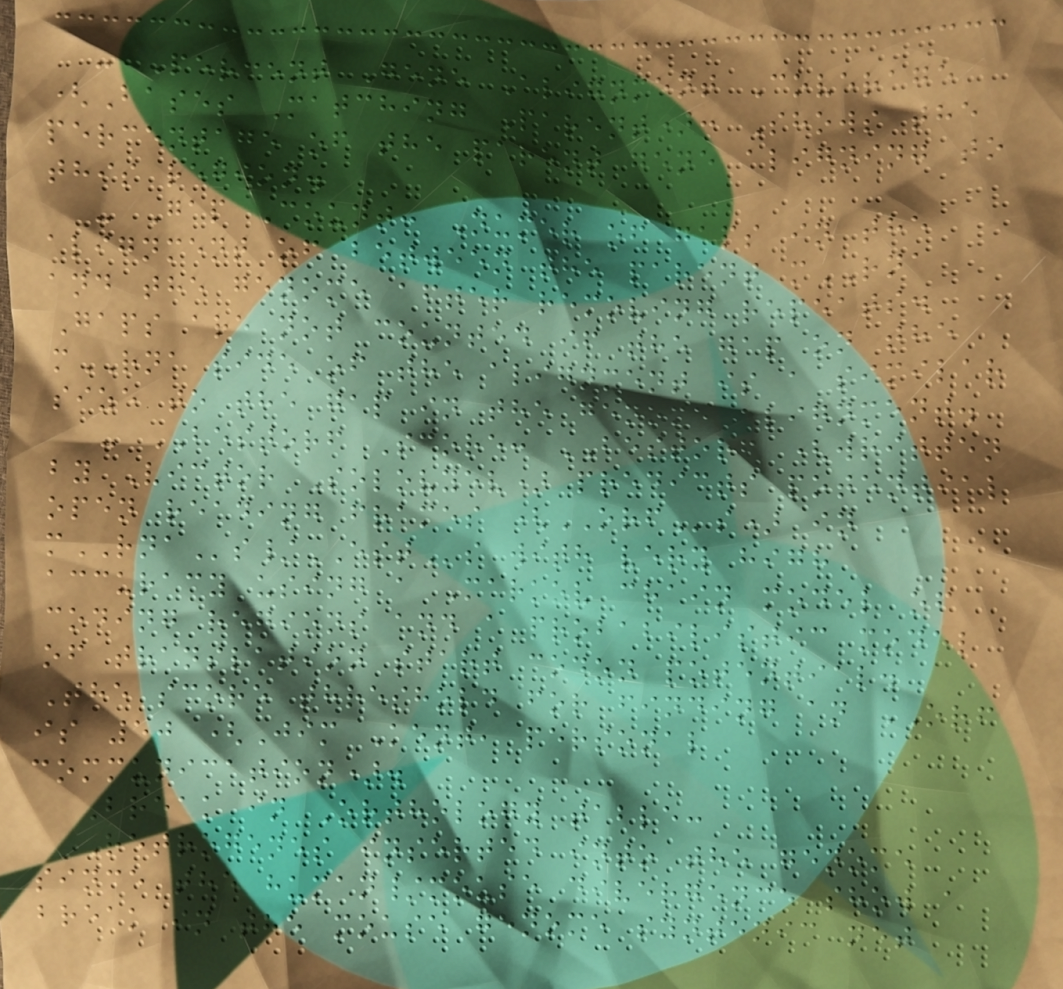- Percent Gene Alignment Coverage
(Bases Matching Parent): Shows the
percentage of the parent gene aligning to
this region.
- Gap Count: Numer of gaps in the
alignment of between the parent mRNA
and the genome after removing repeats.
Gaps are not counted if the gap on the
mRNA side of the alignment is a similar
size to the gap in the genome alignment.
- BESTORF Score: BESTORF (written
by Victor Solovyev) predicts potential
open reading frames (ORFs) in
mRNAs/ESTs with very high
accuracy using a Markov chain model of
coding regions and a probabilistic model
of translation start codon potential.
The score threshold for finding an ORF
is 50 (Jim Kent, personal
communication).
Break in Orthology table:
Retrogenes inserted into the genome
since the human/mouse divergence show a
break in the mouse genome syntenic net
